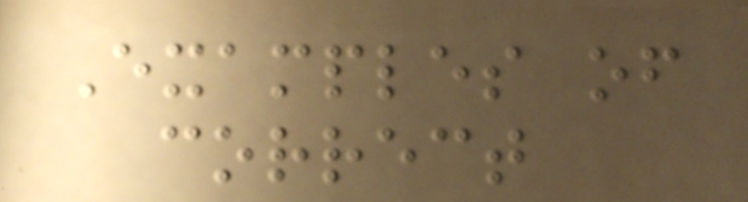Examples of
correct
